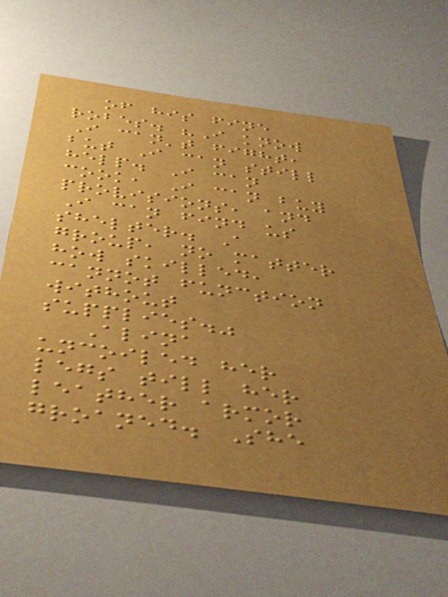of his fine
robes. "I know
I can't fight,
but I can still
help. I can
cook, I can buy
provisions, and
I can find us
shelter. A
group, no matter
how skilled,
cannot function
without
supplies."
Alina
uncoiled her
legs till her
leather armor
groaned. She
